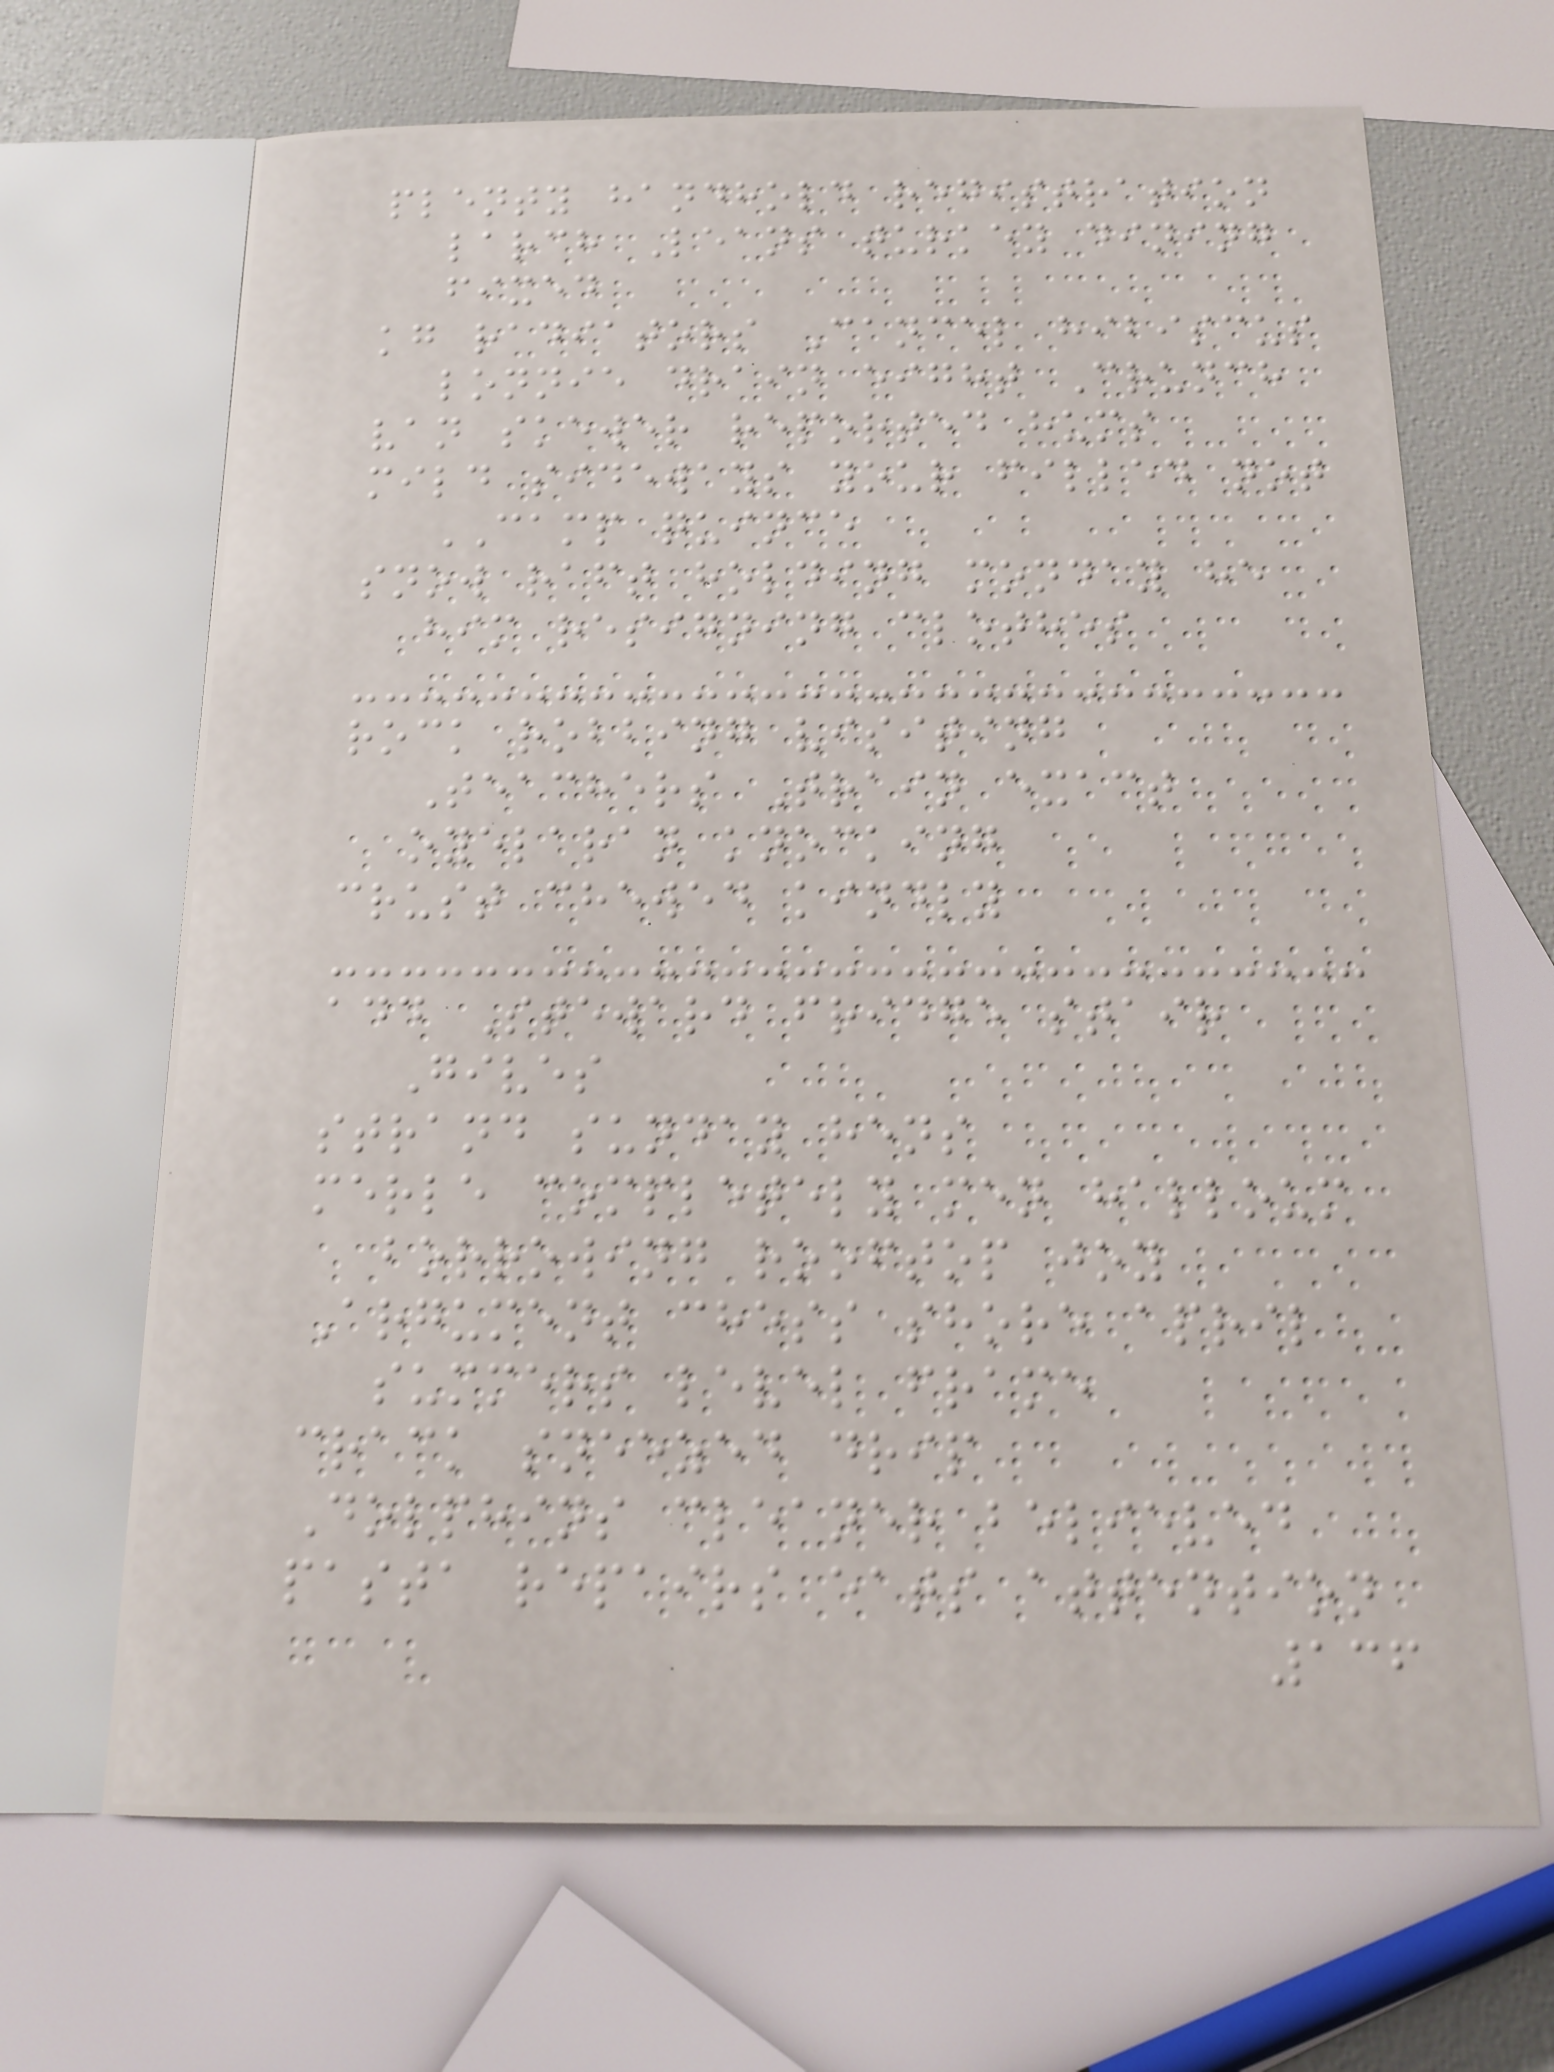plenty handhold registration
larch Leans turkey dining
fixed
kg radiators Cancel hibiscus
lonnie drain eight Crunch
van skewer reported hums
mild sideways your filled not
CAMP quince
snow raft holding monday he
him resigning clothes
rock robbing visiting
Teachers Train exact
oyelaran knocking
crust chewed kindly
add Steward fridge stair
Gives
strand sunday hens
merle completely men halloum
borrowing rooftop joy
Argument chess shore april
summers level frame
crack sneezed drip
Dolphins cleaner believed
pasta repairs eats attention
136
